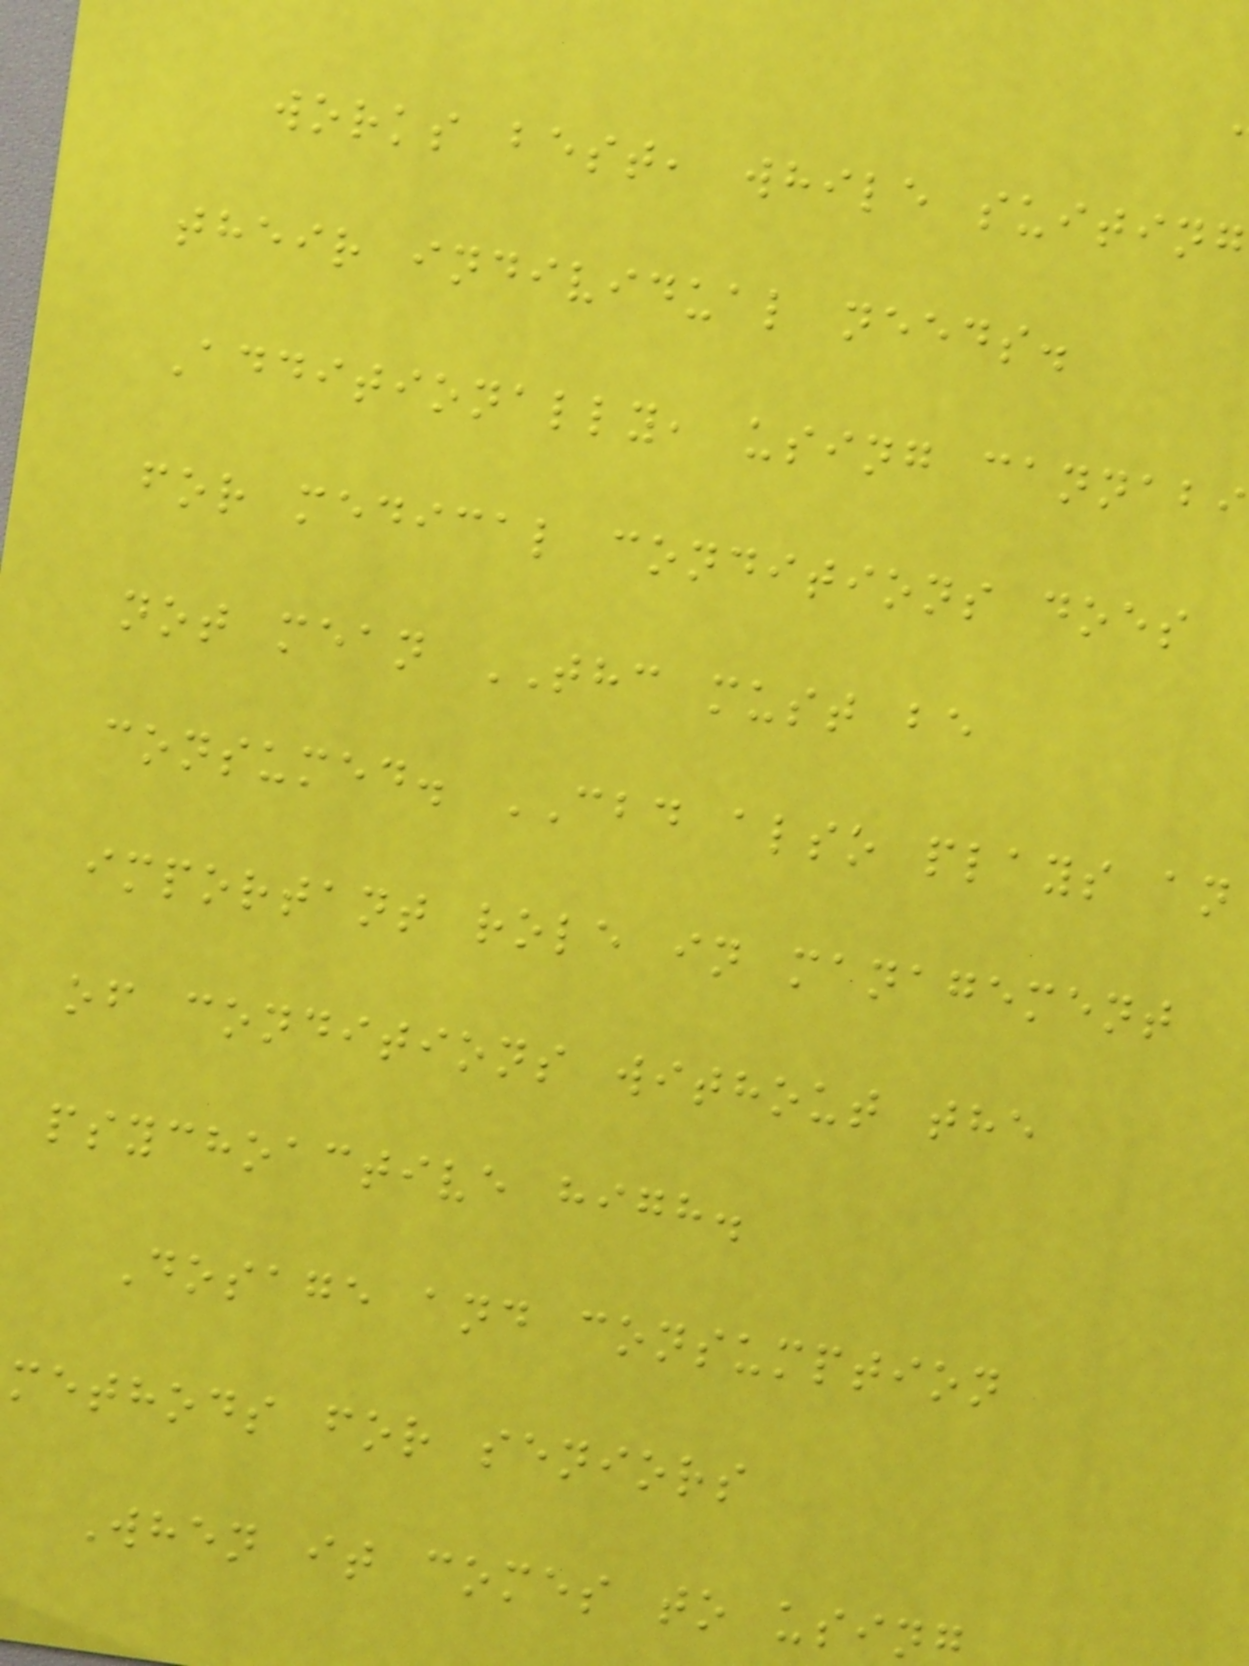works best, while suiting
their individual needs.
Additionally, using cannabi
for medical conditions does
not mean THC must be
consumed. CBD also plays an
important role in management
of conditions without the
psychoactive high.
Dosage and consumption
methods for seniors
When it comes to usin
